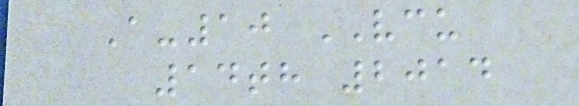A-10 VCU
14th 2014
